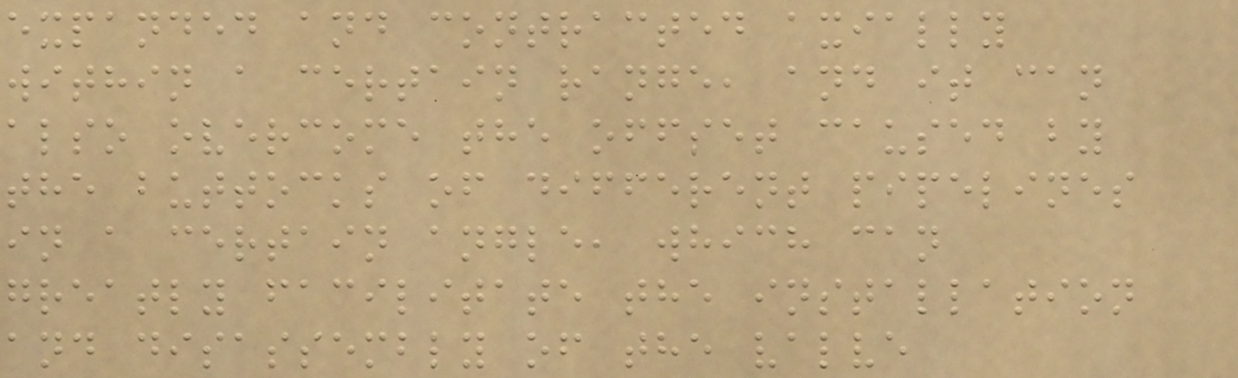expanded and contracted axially
within a certain range, and it can
also overcome the offset caused by
the buttocks of different pipelines
in a certain angle, which can
greatly facilitate the installation
and disassembly of the valve
